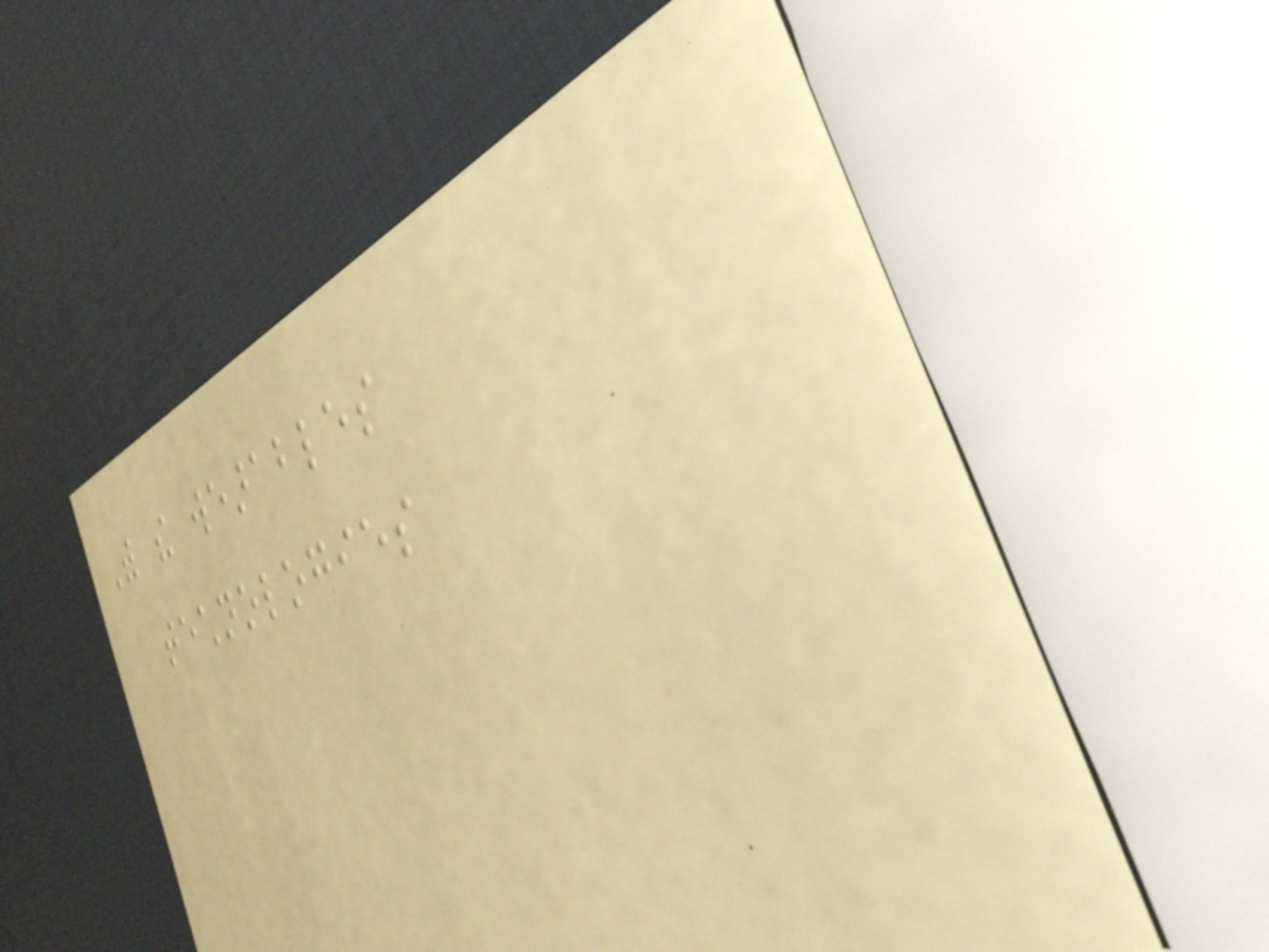With the wearables
technologies
